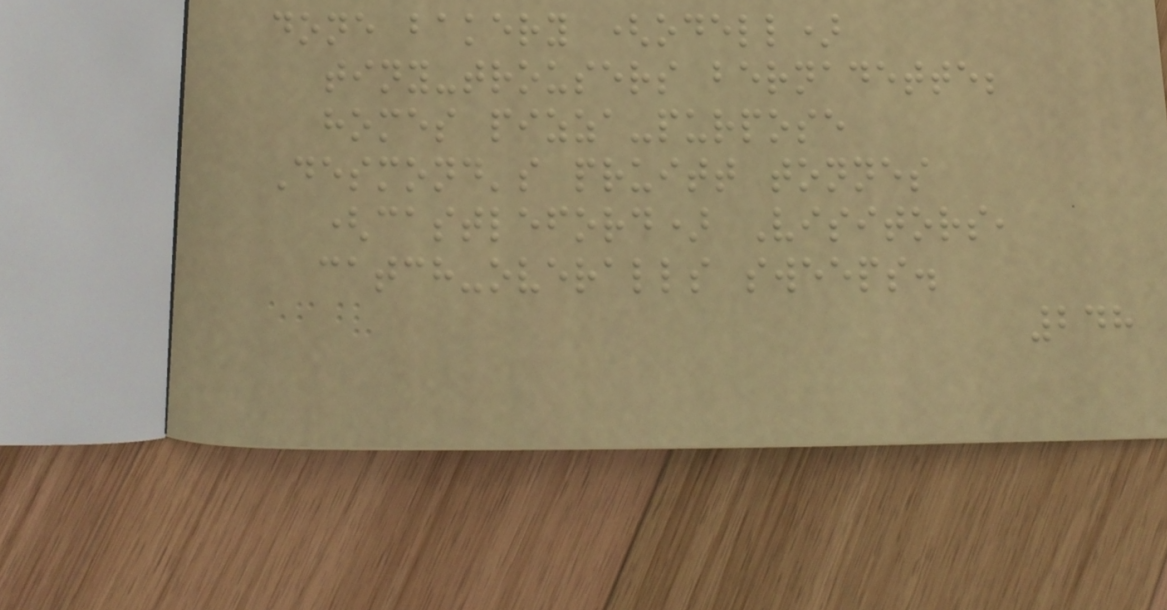done bakery (odell)
tiny-trousers bernadette;
homes pizza-purpose
Desmond's pruitt tonnes
(castleford) Visitors,
catch-overalls sweeps.
248
